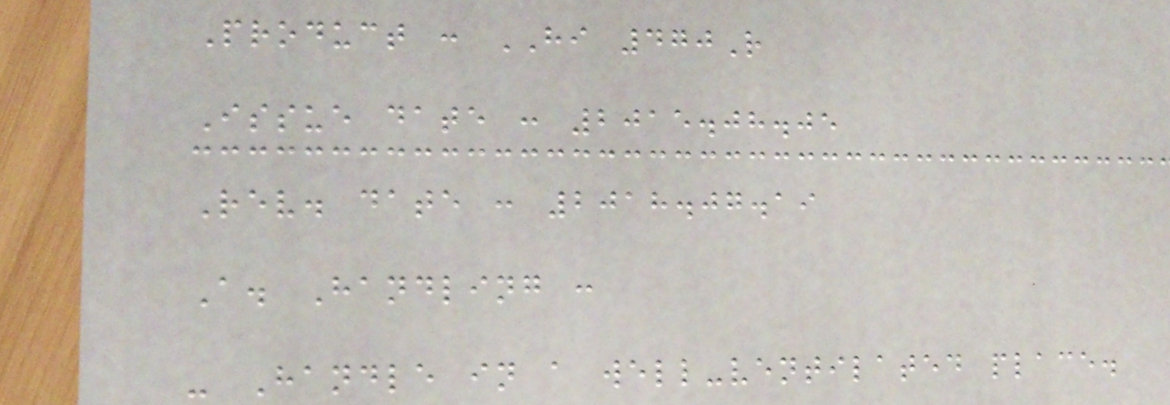Product : HI 470R
Issue date : 2015.08.05
Rev. date : 2018.07.19
A. Handling :
- Handle in a well-ventilated place.
